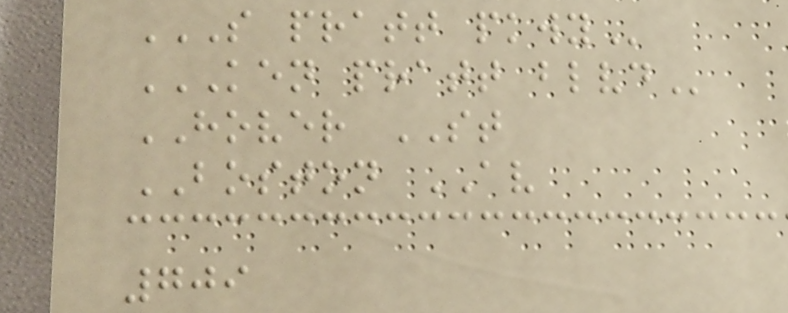S PRATT PKWY
KEN PRATT BLVD
HOVER ST
BOSTON AV
709
